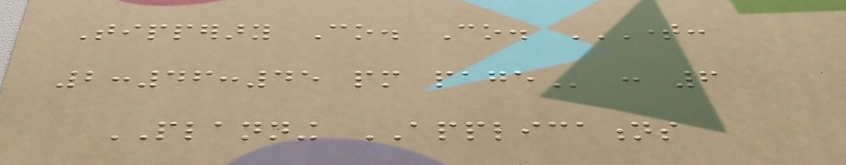Tipperary Co. Co. TIME:
2:46:45 PM PAGE : 6
PLANNING APPLICATIONS
